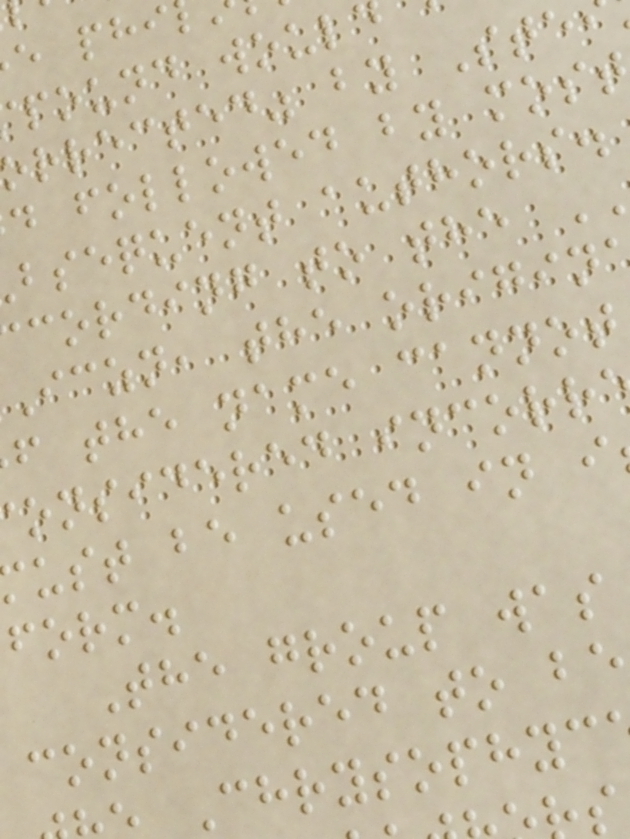pound woul
orrected" by Ste
d followed by mos
bsequent authors.
cording to the
iczn, the origin
f the name cannot
onsidered incorr
ust be used in i
form.
The group was
considered to be
Chrysophyc
